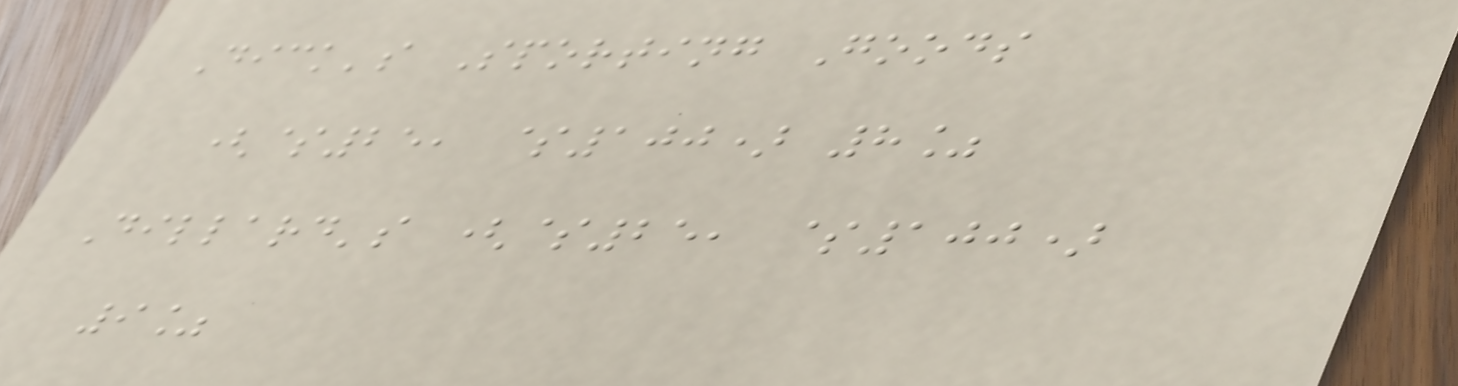Dick's Sporting Goods
($25, $100) 8%
Dillard's ($25, $100)
9%
